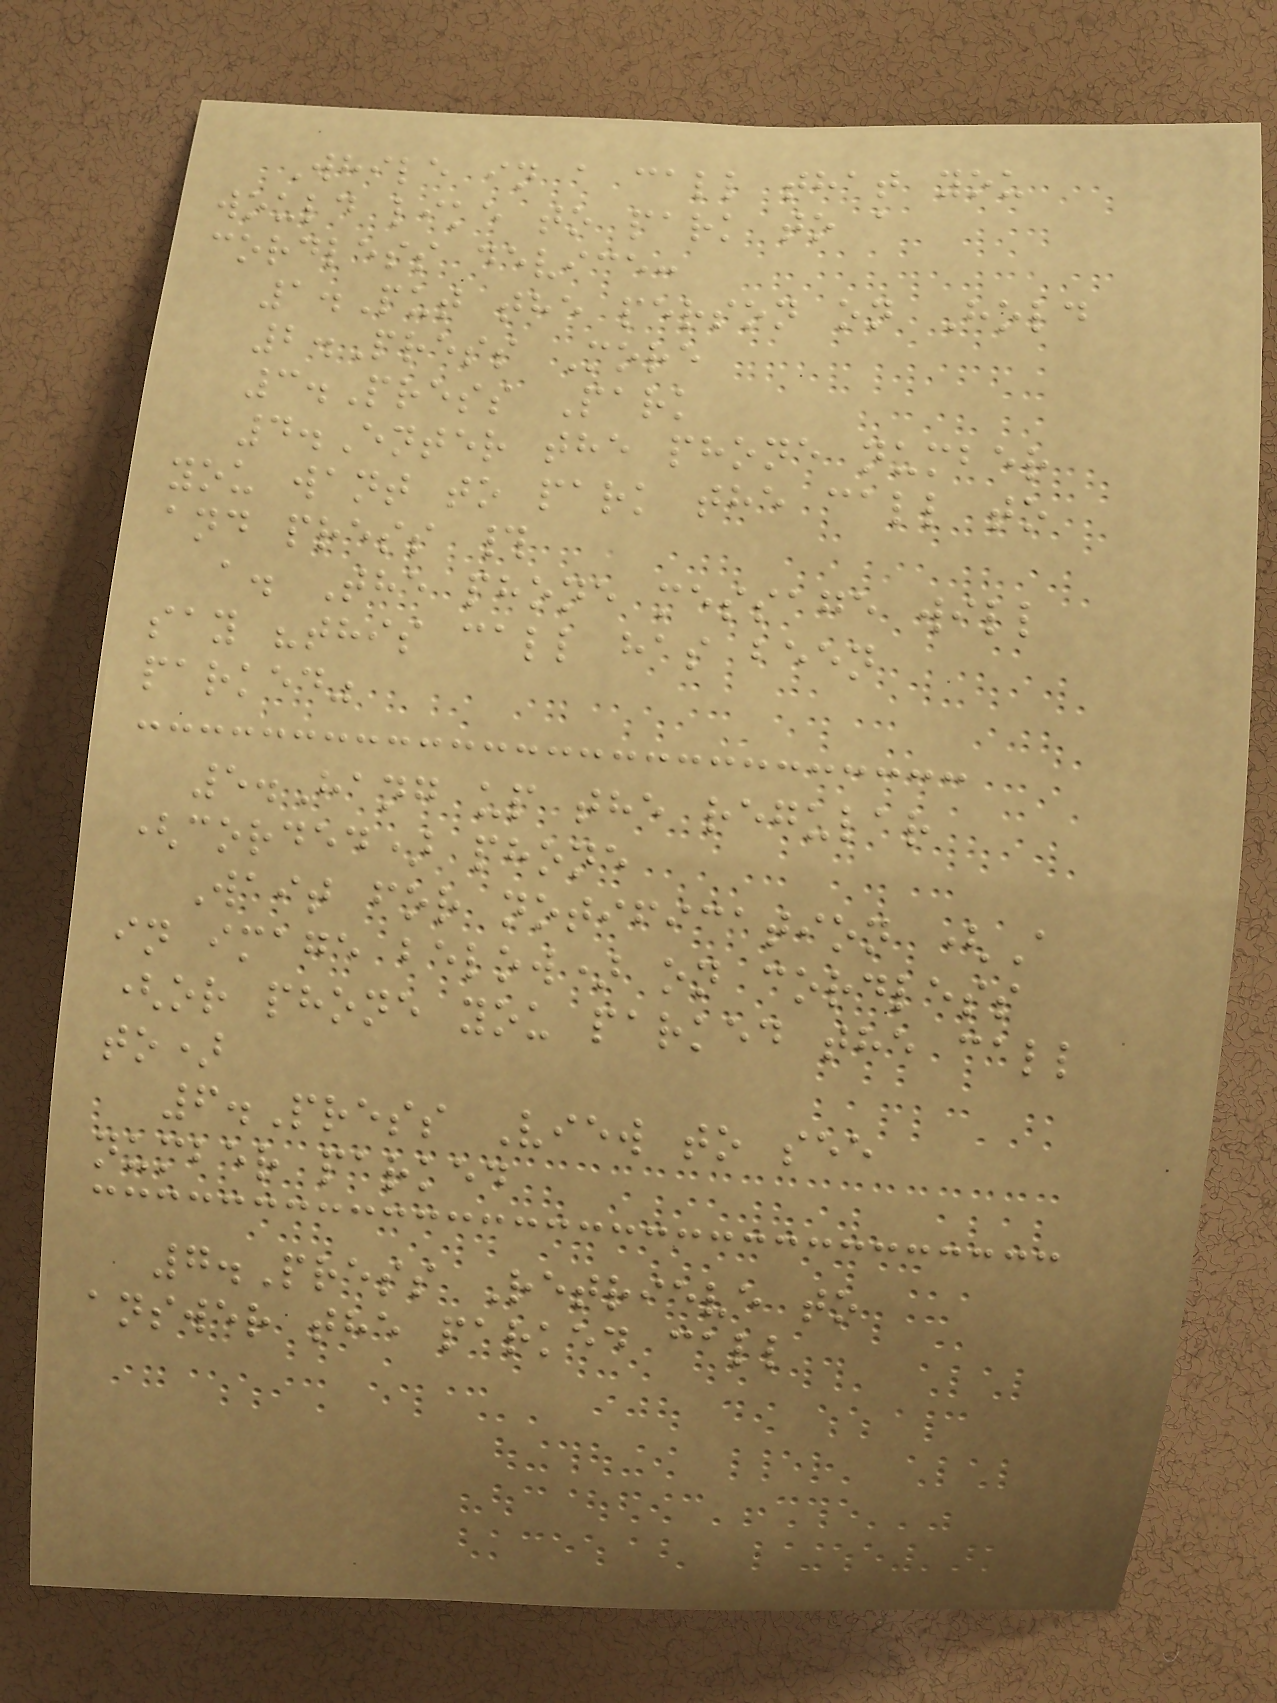While in a call that you
would like to park to a
cordless device:
1.Put the person on Hold
2.Press More
3.Press Park
4.Enter the phone number
you want to park the call to
and press #
a. The phone message will
say "this call has been
parked"
5.Hang up the regular
(corded) phone
Wait for notification (A
in image below) on cordless
(or phone you parked the call
to)
6.Press View to see
number parked
7.Press Retrieve to
answer the parked call
